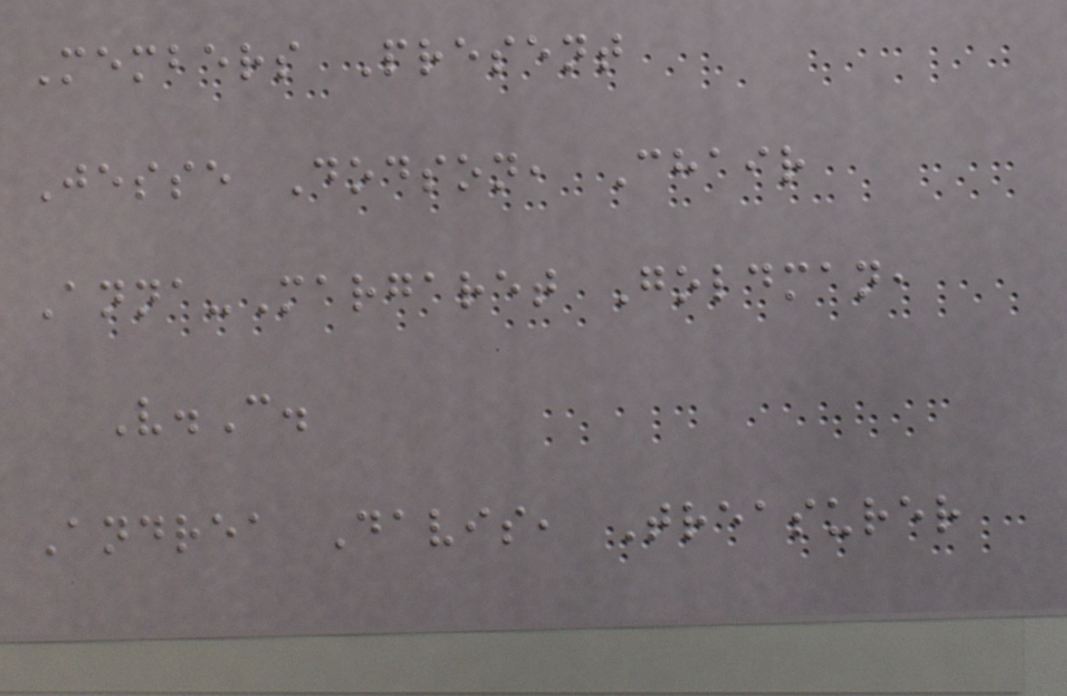Members Present
Jesse Dodson, Chair
Anna-Margaret Goldman,
V.C.
Andrea Davis, Treasurer
